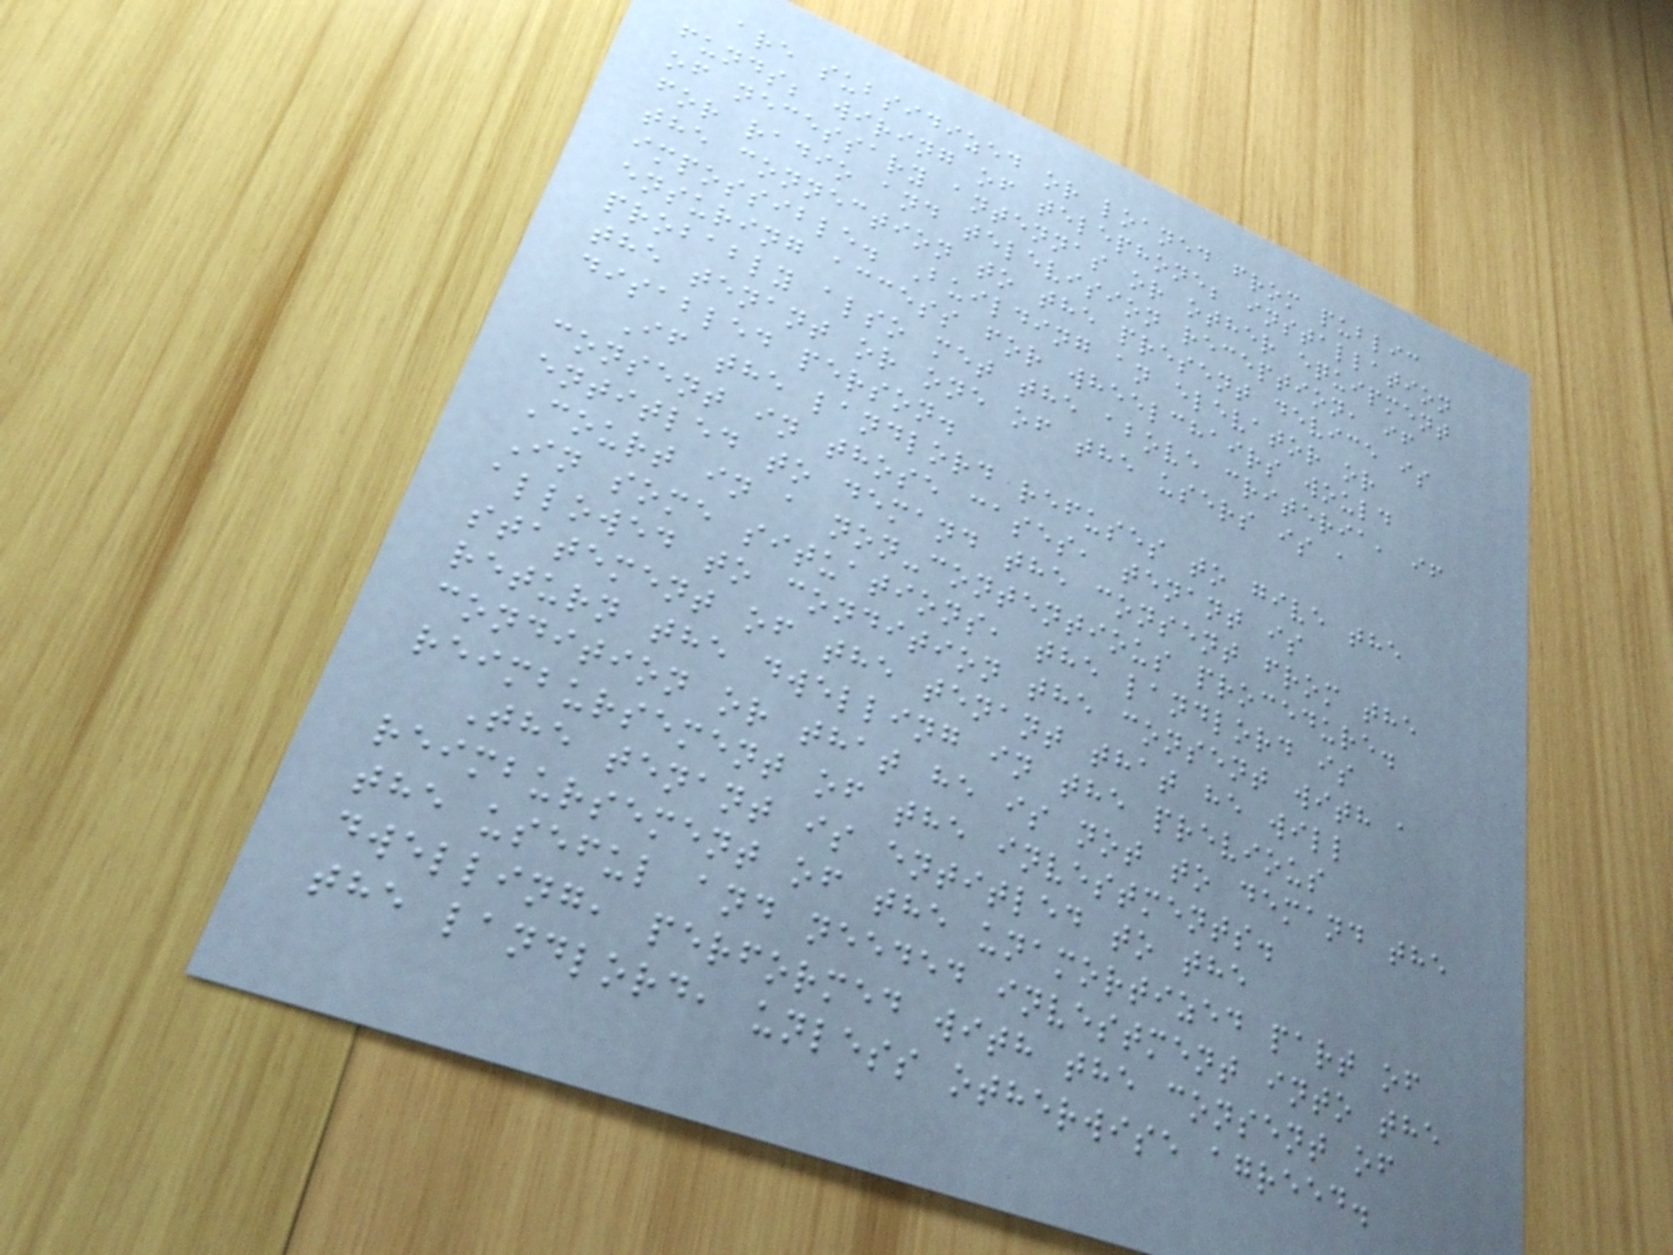are subsidized or loaned from public
funds; wiring of telephone; installation
of necessary antennas or other equipment
for radio and television reception, if
the connection to the present device is
impossible. Building an elevator or
ensuring access for wheelchairs would
probably also met the above criteria, if
the tenant or one of the users is a
disabled person.
If the landlord refuses to give the
consent in those cases, tenant is
entitled to demand the consent from the
Court in a non-contentious procedure.
In some situations, the landlord is
allowed to condition the consent with a
statement of the tenant that he will
return the dwelling in the previous
condition or that he is not to demand the
reimbursement of the investments.
The tenant is entitled to the
reimbursement of the unamortized part of
the useful and needed investment into the
dwelling, performed with the consent of
the landlord, unless otherwise agreed.
